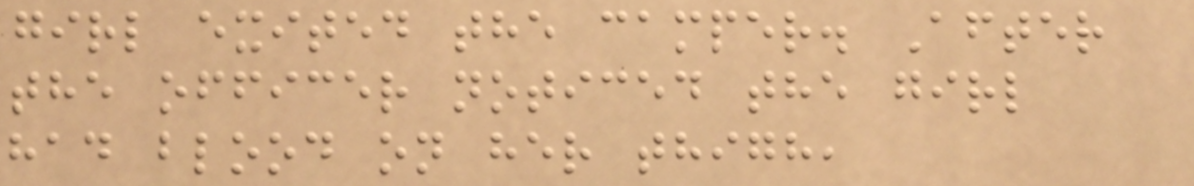girl exited the camper. After
the officer noticed the girl
had blood on her thigh,
